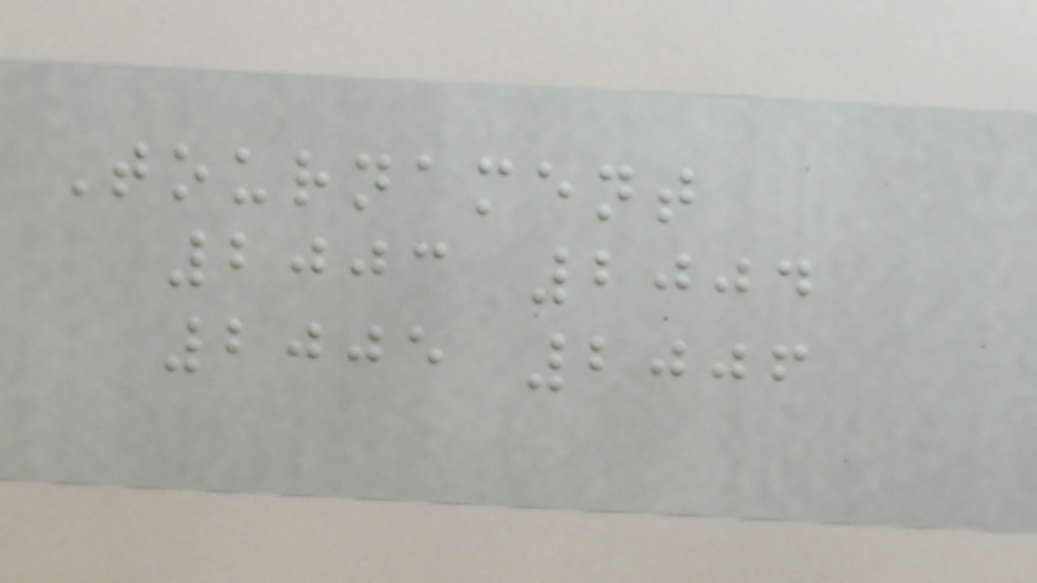Tournament
2003 2004
2005 2006
